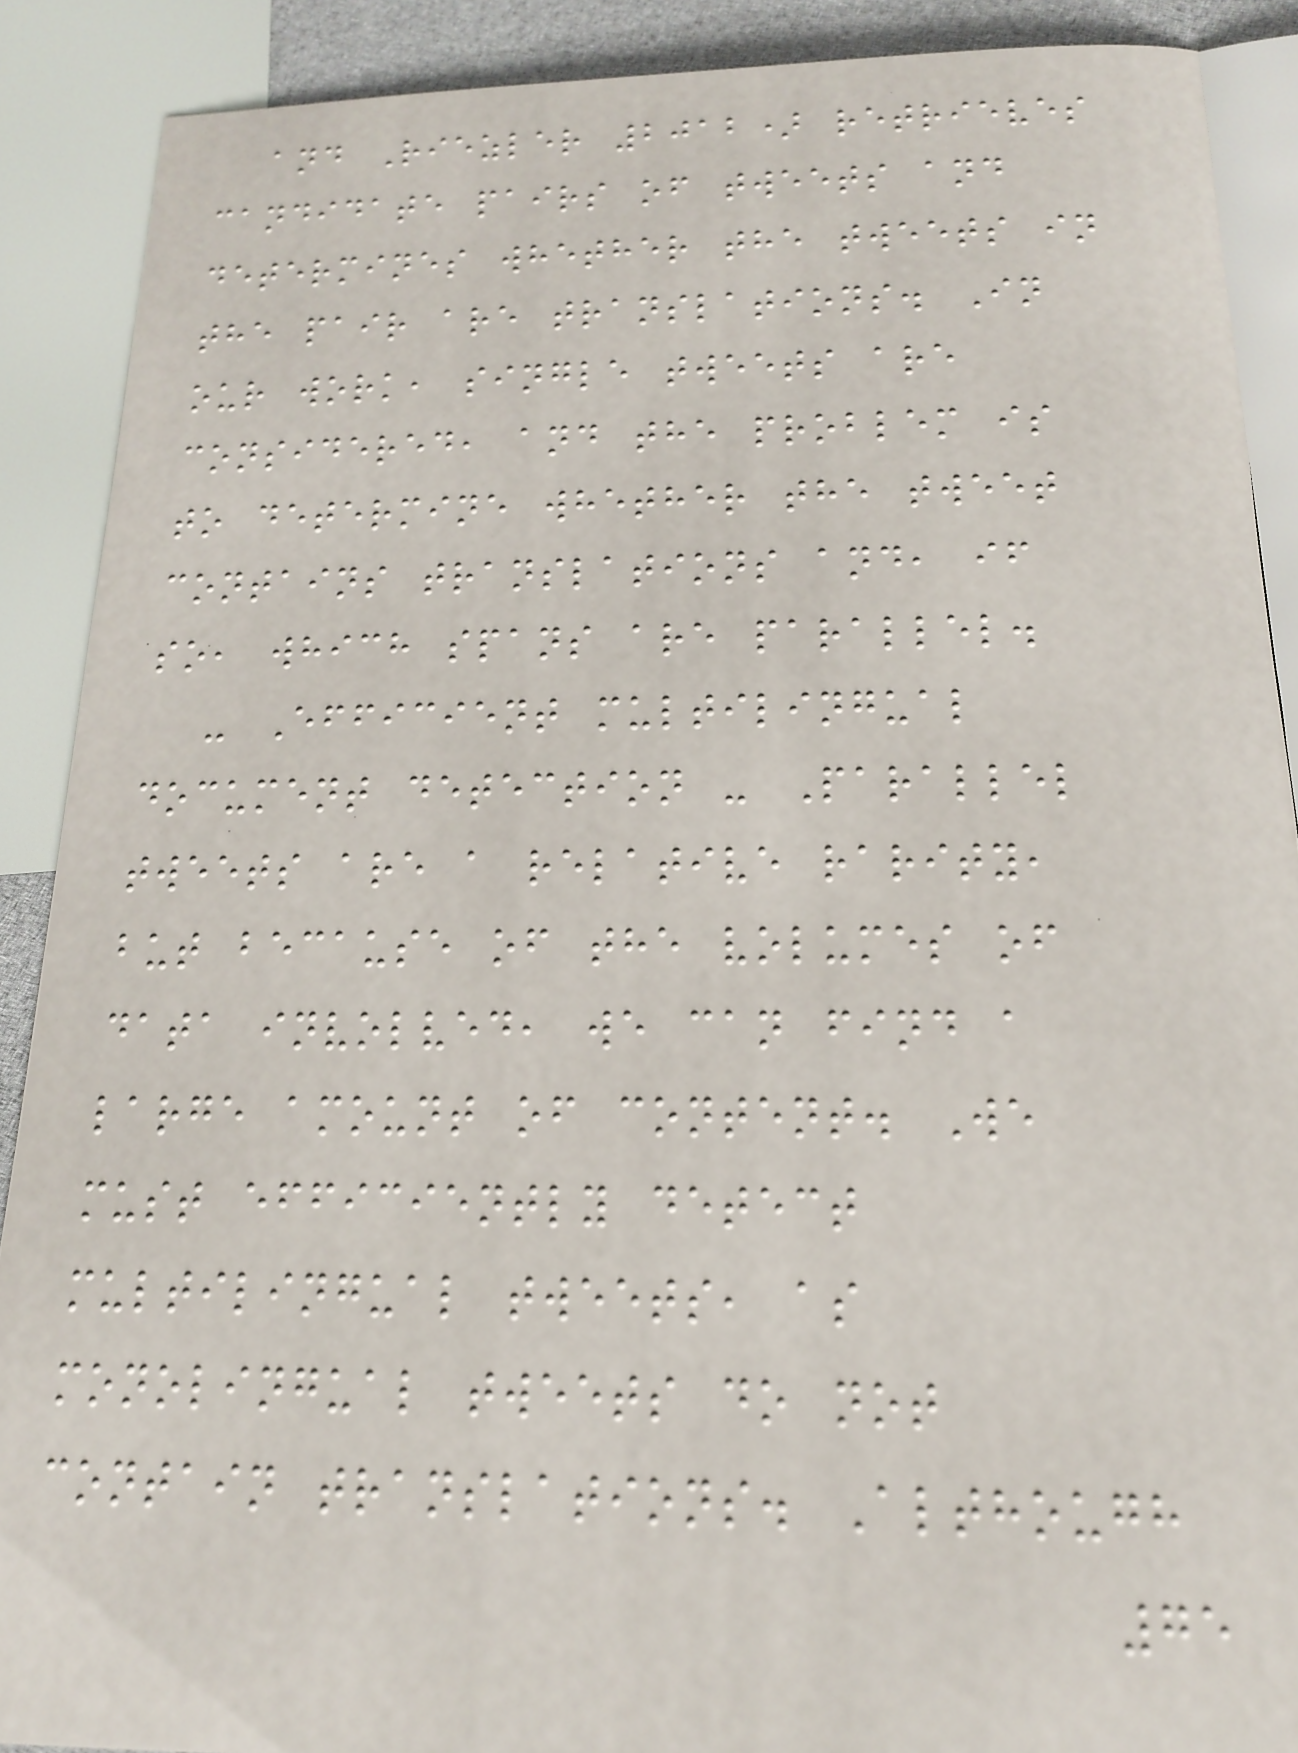and Riezler 2012) retrieves
candidate pairs of tweets and
determines whether the tweets in
the pair are translations. In
our work, single tweets are
considered, and the problem is
to determine whether the tweet
contains translations and, if
so, which spans are parallel.
- Efficient multilingual
document detection - Parallel
tweets are a relative rarity,
but because of the volumes of
data involved, we can find a
large amount of content. We
must efficiently detect
multilingual tweets, as
monolingual tweets do not
contain translations. Although
75
